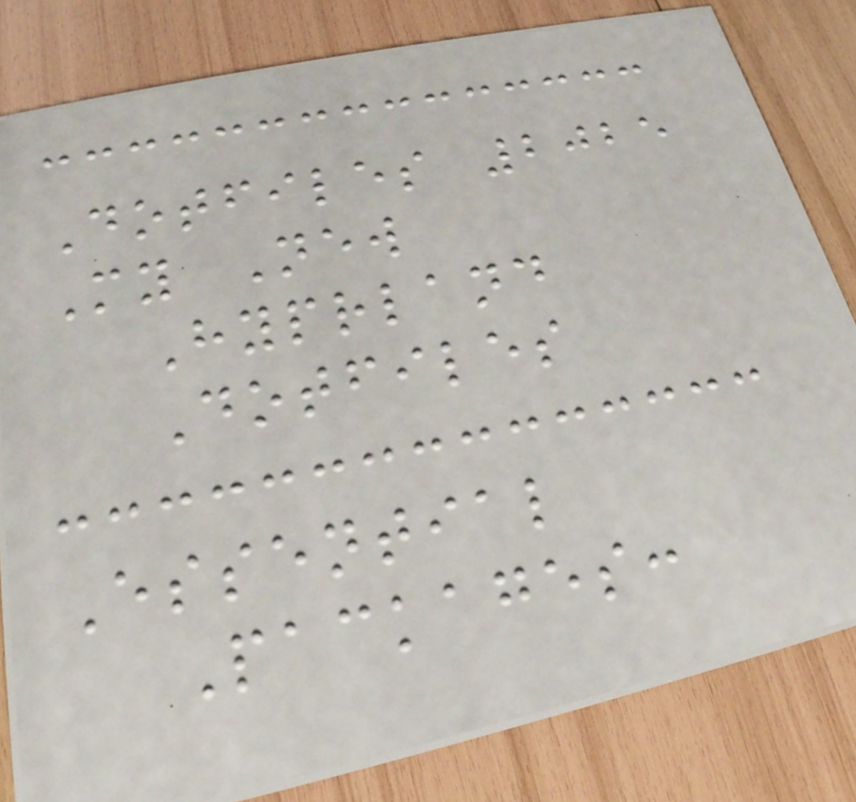Dotfiles 2025
My New
Hyprland
Dotfiles
Essential
Packages:
